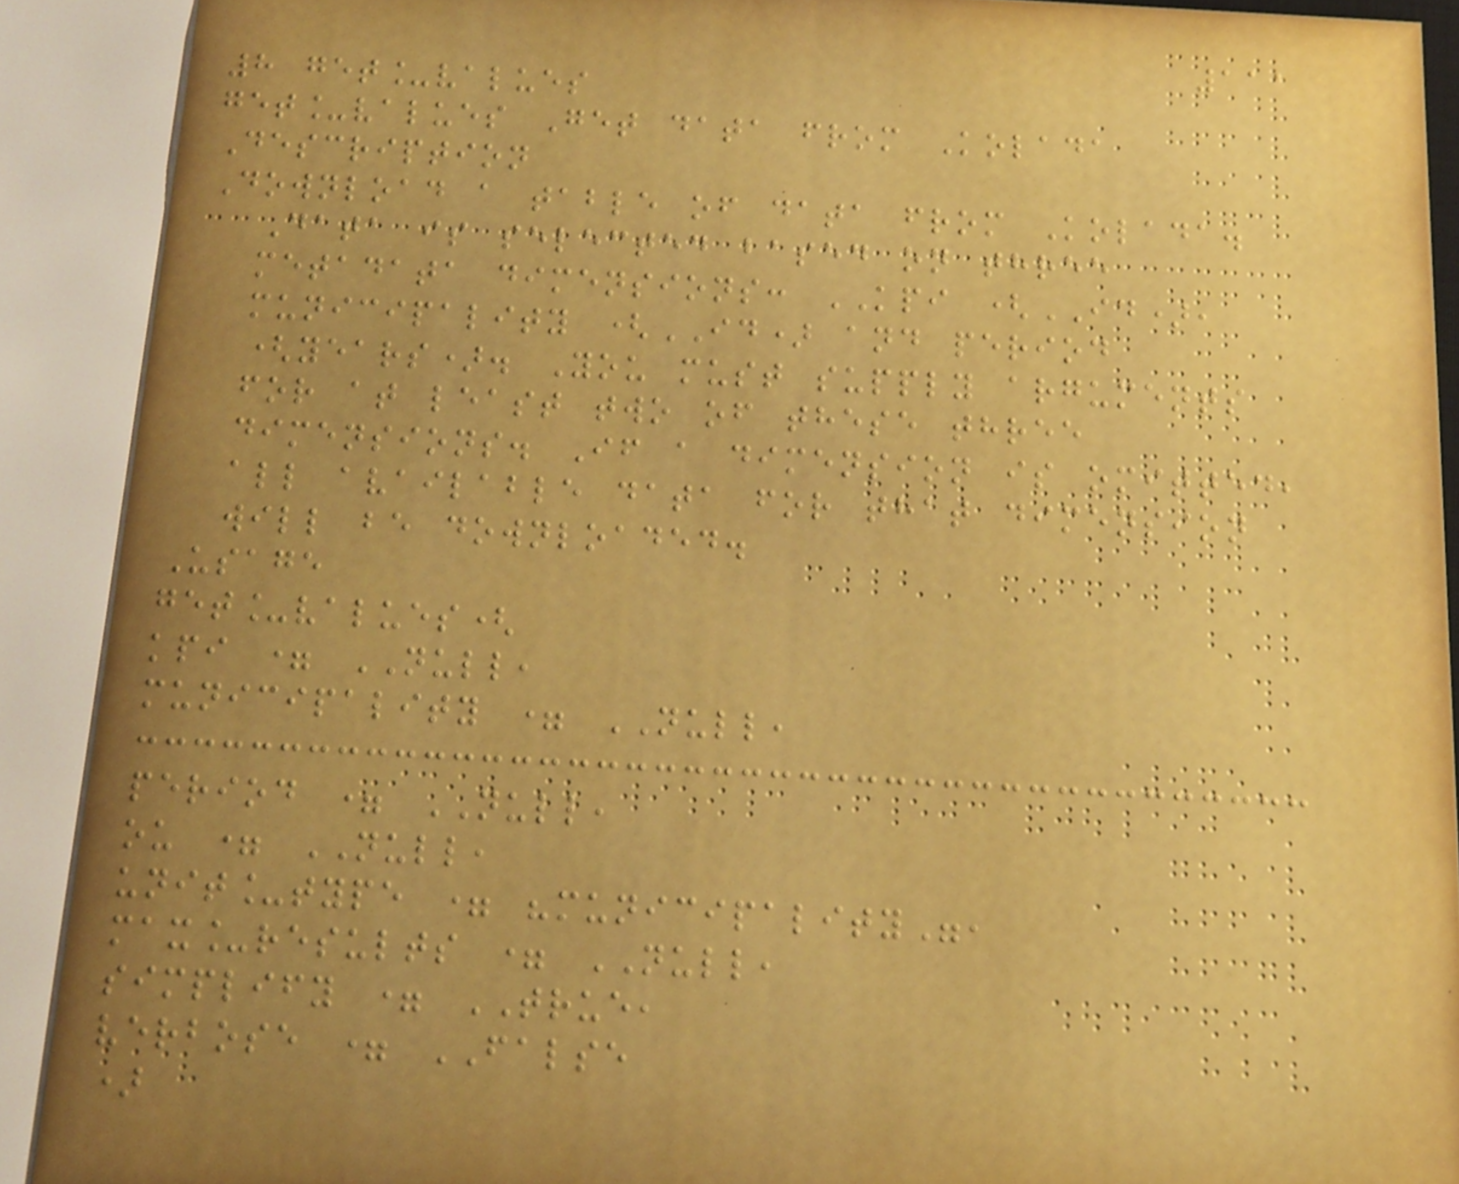111
8 get_values
get_values Get data from Kolada
Description
Download a table of data from Kolada.
Data is selected based on three
metadata dimensions: KPI (ID),
municipality (ID) and period
(years). You must supply arguments
for at least two of these three
dimensions. If a dimension is omitted,
all available data for that dimension
will be downloaded.
Usage
get_values(
kpi = NULL,
municipality = NULL,
period = NULL,
ou = NULL,
unit_type = "municipality",
max_results = NULL,
simplify = TRUE,
verbose = FALSE
)
